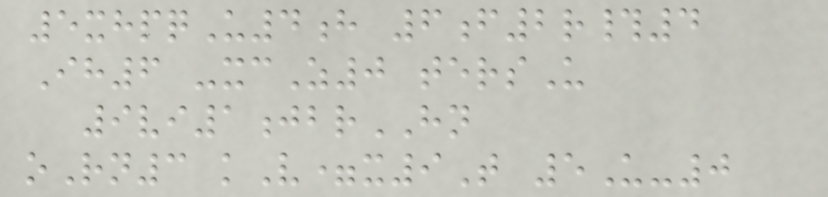5xhpqU4h 6f2r#4
Ih6 -xcZ0 tersU
9vi1jbrHN
oRn3 kV=x9T 5U-0
